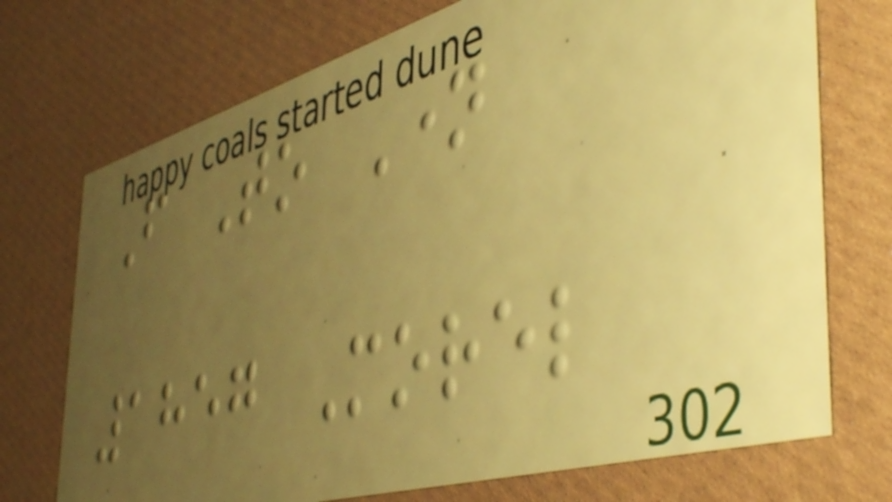From To Name
1857 Morel
